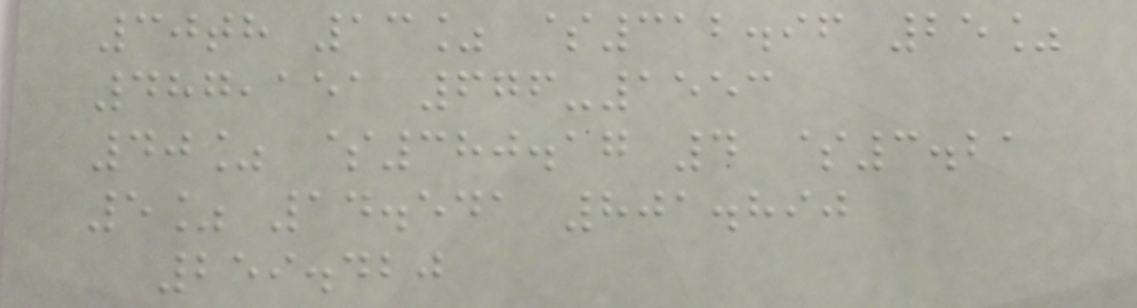30th 13% $312.96 25%
487,151 676-1553
40% $380.17 4 $3.21
5% 14.541 801.890
259.420
